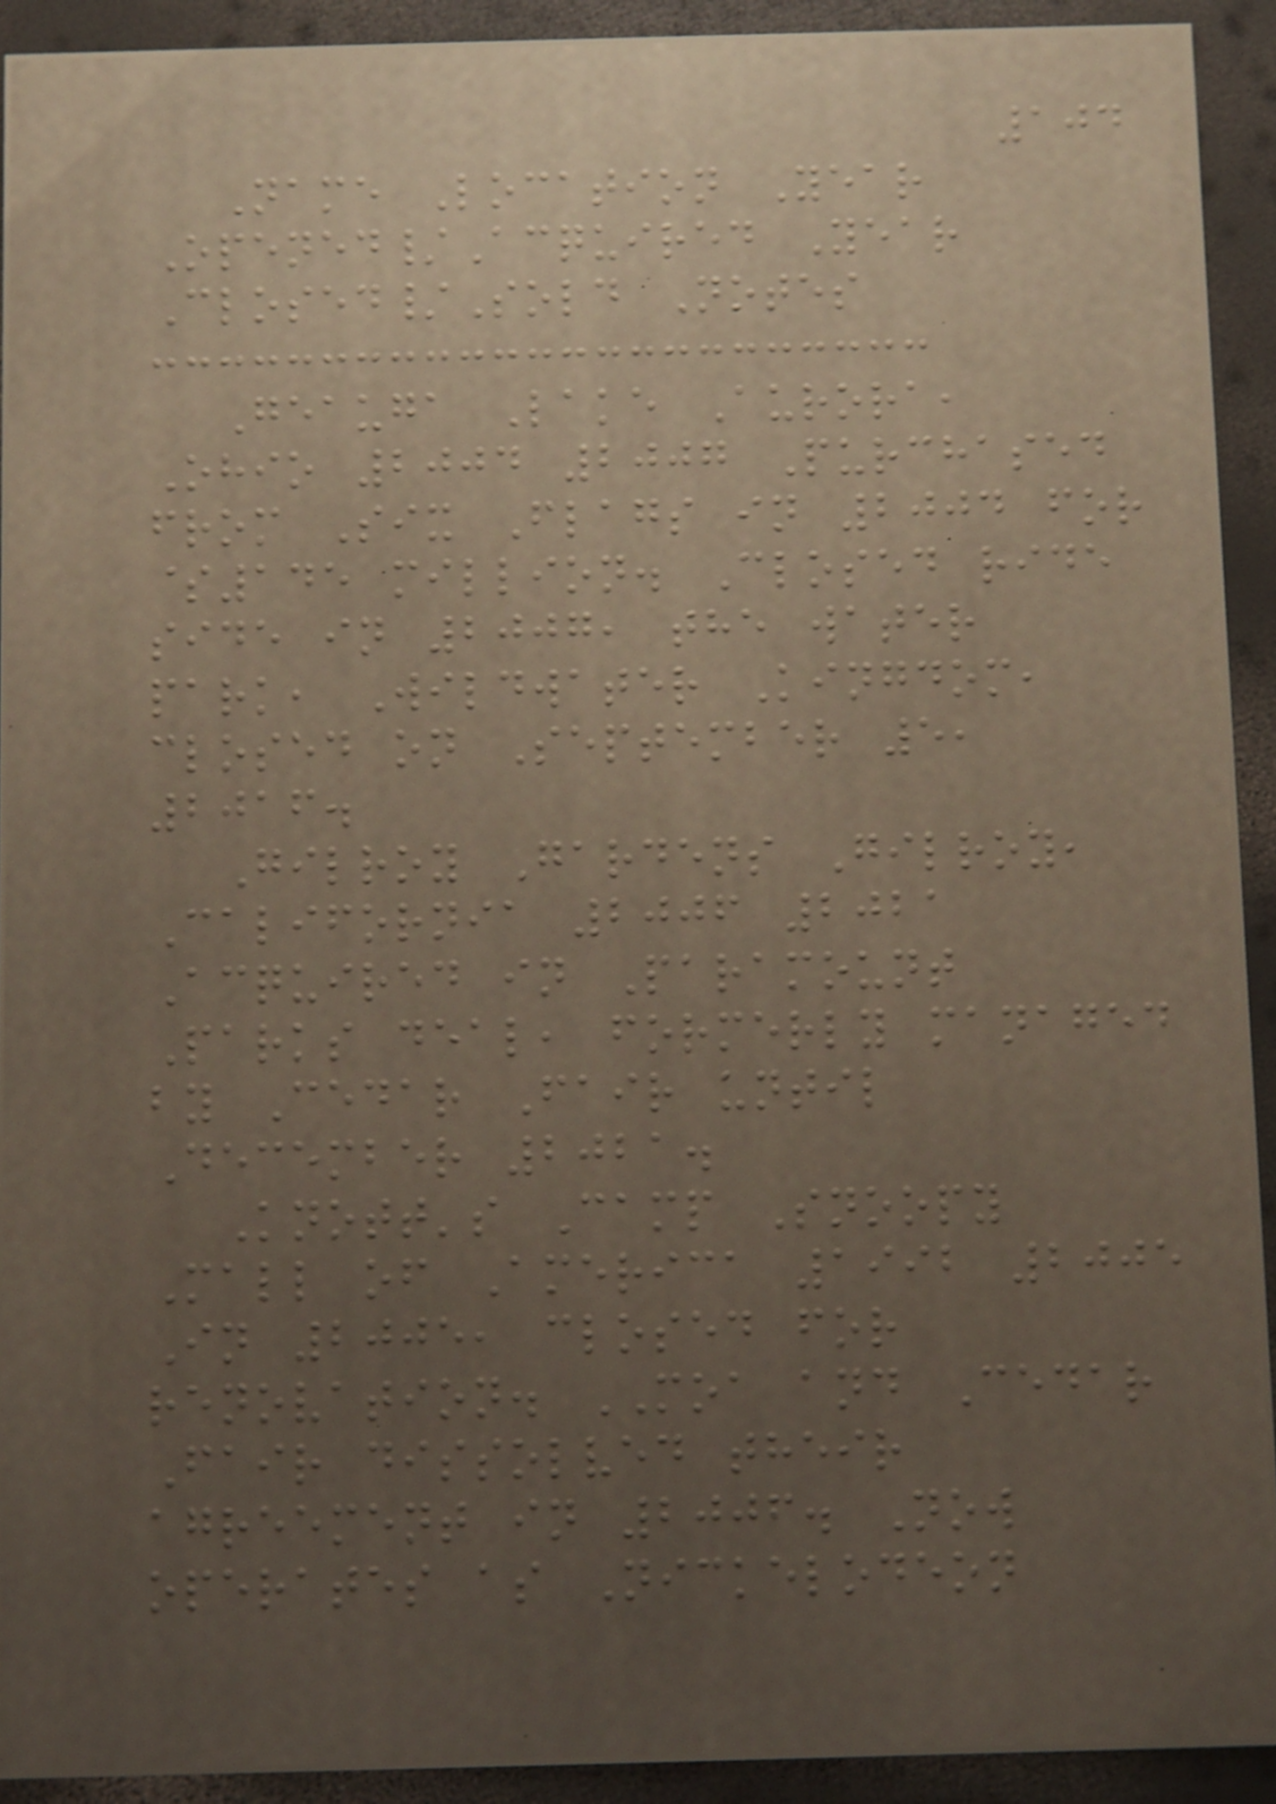104
Name Location Year
Opened/Acquired Year
Closed/Sold Notes
Geauga Lake Aurora,
Ohio 2004 2007 Purchased
from Six Flags in 2004 for
$145 million. Closed ride
side in 2007, the water
park, Wildwater Kingdom,
closed on September 5,
2016.
Gilroy Gardens Gilroy,
California 2006 2021
Acquired in Paramount
Parks deal, formerly managed
by Cedar Fair until
December 2021.
Knott's Camp Snoopy
Mall of America 1992 2005
In 2005, closed for
renovation. MOA and Cedar
Fair dissolved their
agreement in 2006. Now
operates as Nickelodeon
